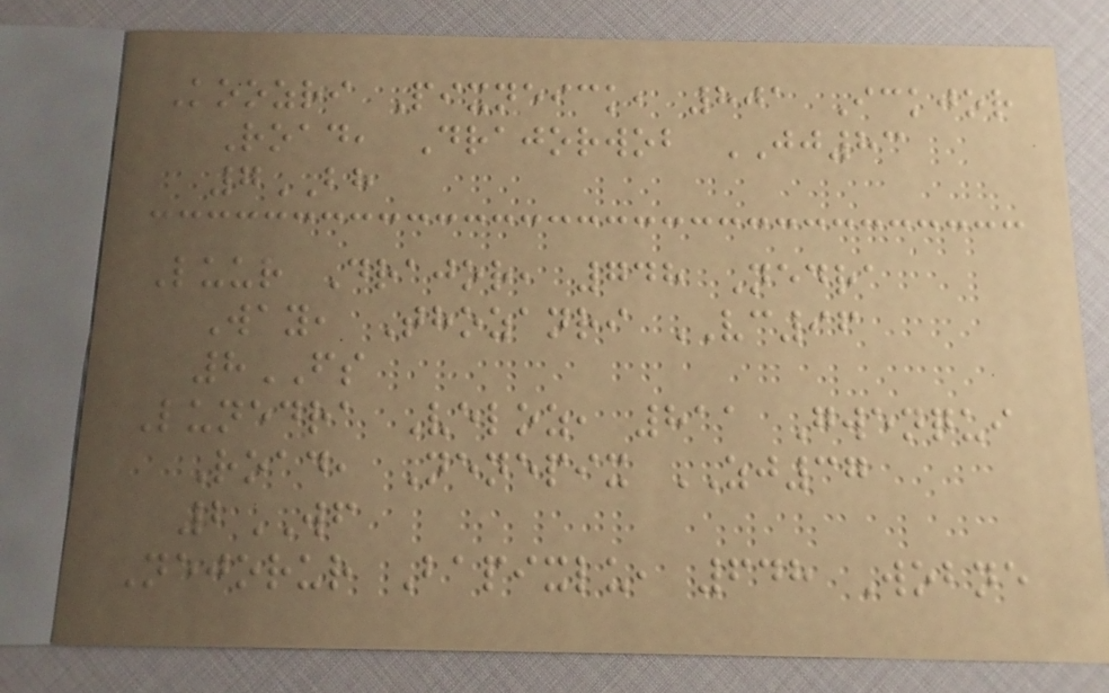Koozri Pixneick, 801 Ickjor
Road, Drajorwob JJ83
7BH
Luur Drajor, 748 Nedra
Way, Thozanri VC96
8FS
Lunedra Veloz, 811 Gwenqui
Road, Nenepix ZJ37
2WF
Nejorur Bapixlu, 648 Wobne
